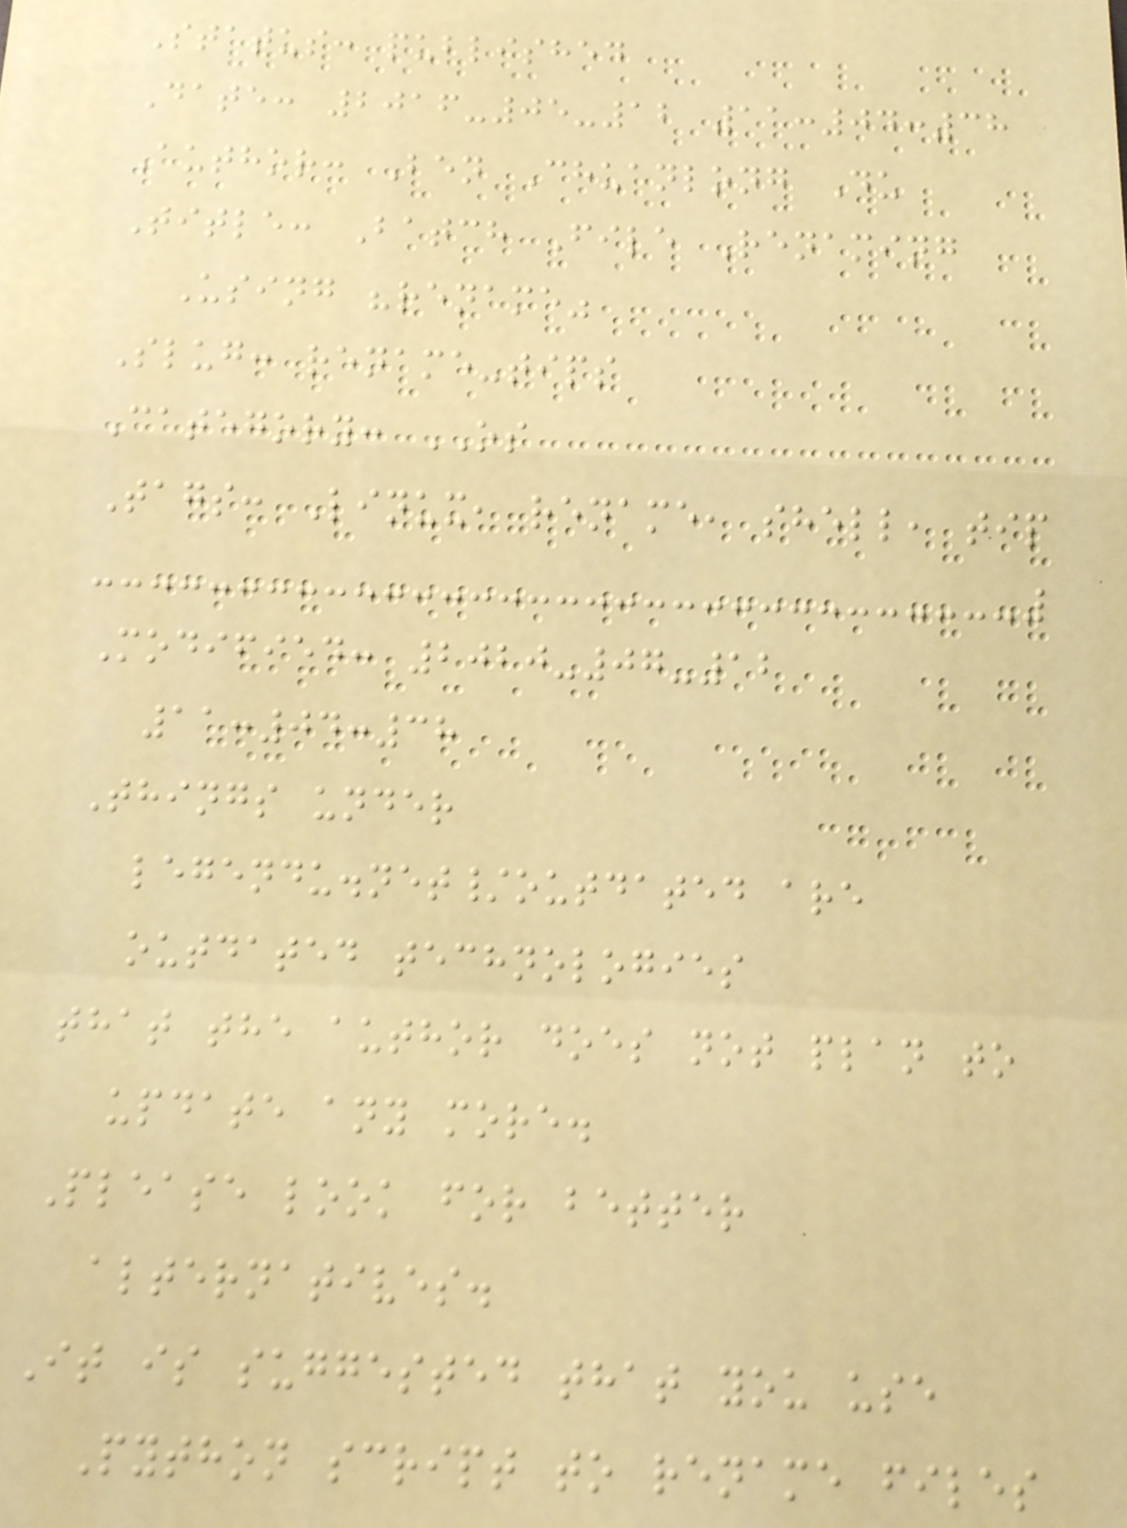Status: published
Date: 2016-05-12 11:04:38
Author: Ben Chuanlong Du
Title: Batch File Renaming
Using "rename"
Slug: rename-tips
Category: OS
Tags: Linux, rename, shell, tip
Modified: 2020-07-12
11:04:38
Things under
legendu.net/outdated are
outdated technologies
that the author does not plan to
update any more.
Please look for better
alternatives.
It is suggested that you use
Python script to rename files
